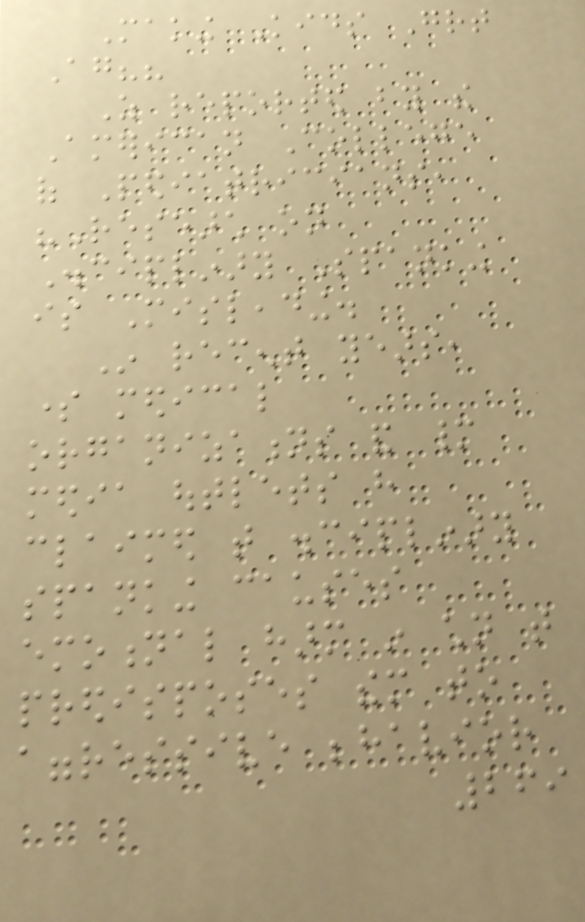Making Kids Great
Again??
As reported by the
American College
of Pediatricians,
"Research on
Disciplinary Spanking
is Misleading.
In recent years,
some medical
organizations and many
media outlets have
claimed that disciplinary
spanking causes
emotional harm in children that
predisposes them to
aggressive behavior
269
